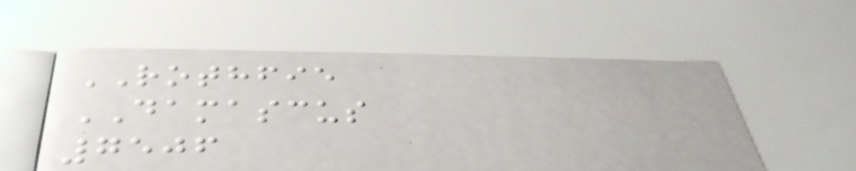ROTHFIE
DAMASCUS
7506
